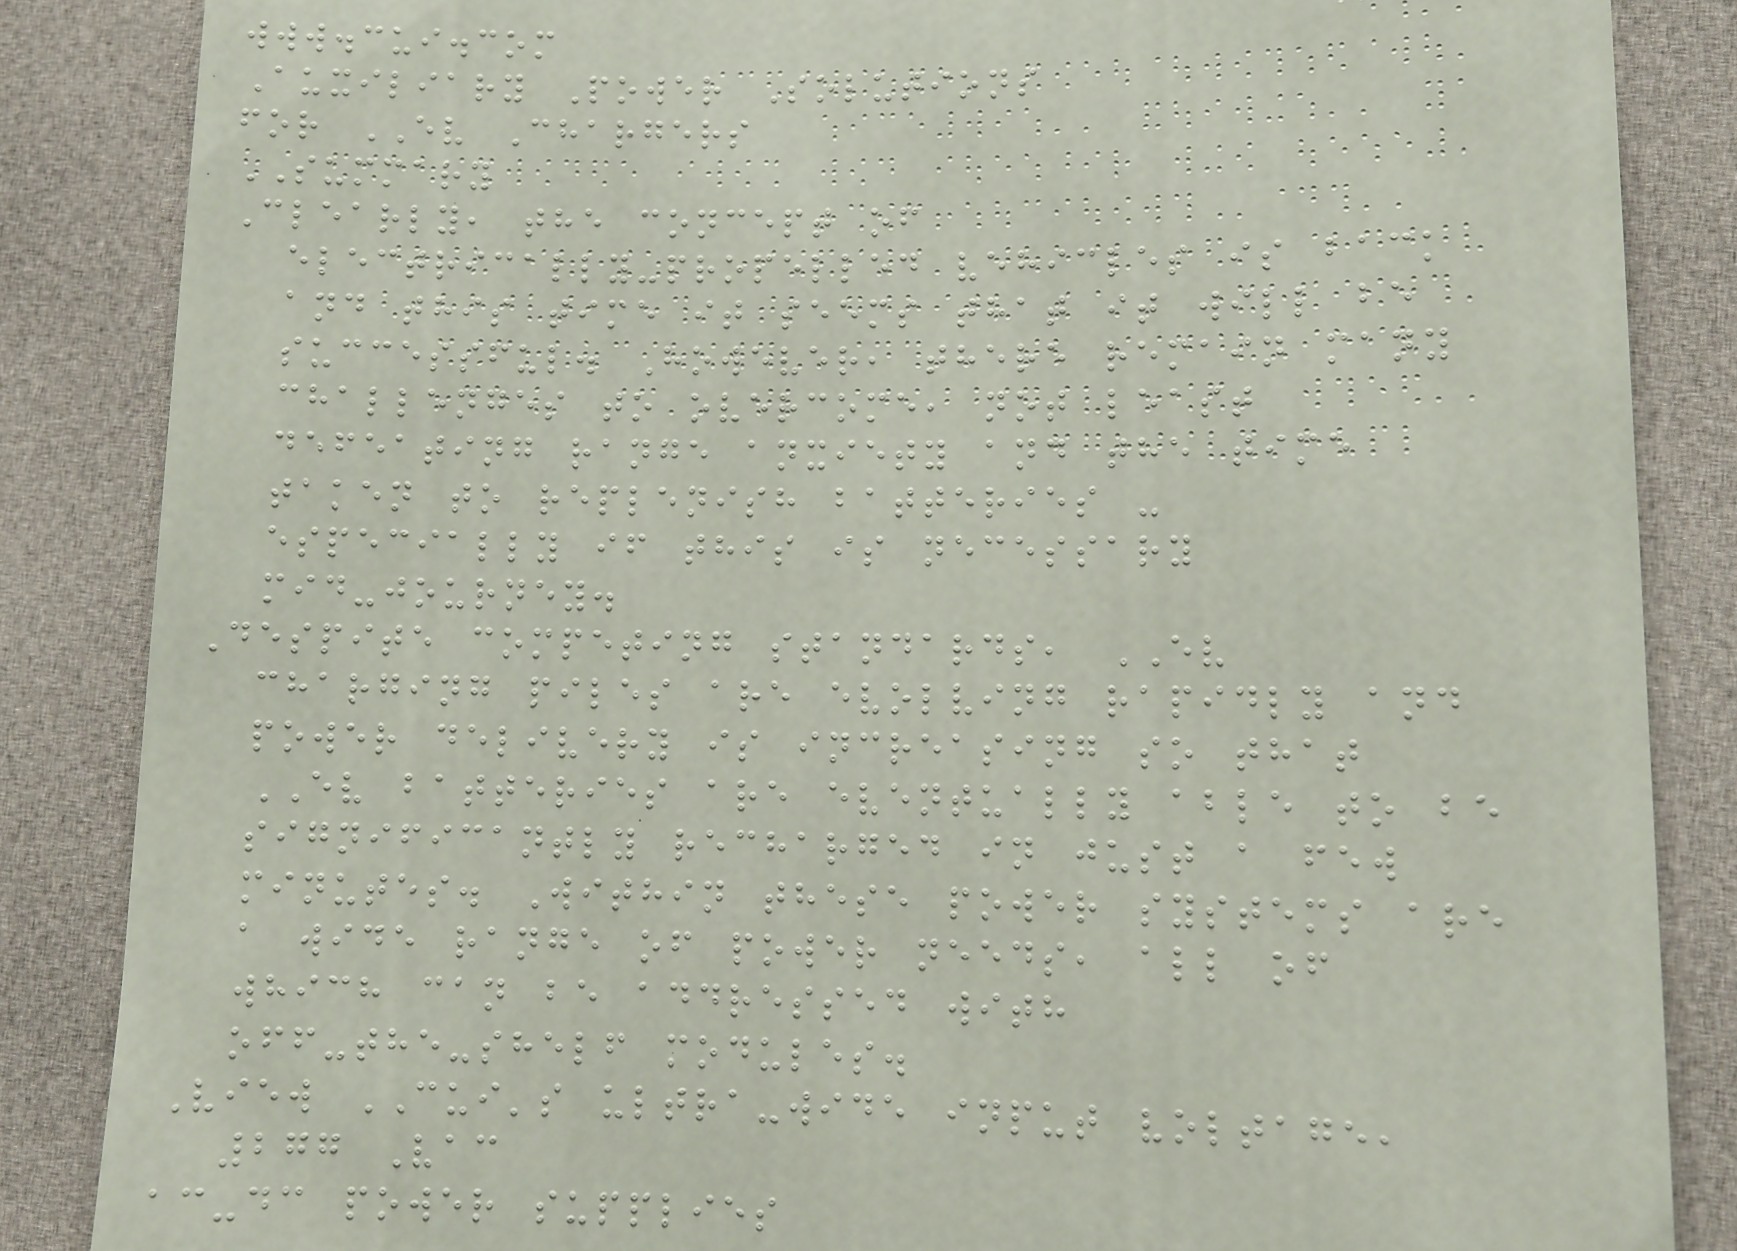www.cui.com
Auxiliary Power Solutions
for EV Chargers
SUMMARY
Clearly, the concept of
electrically-propelled vehicles is back
and this time it seems that it will be
successful. However, there remain many
challenges to overcome, not least
defeating range anxiety and the time
taken to replenish batteries -
especially if this is necessary
mid-journey.
Despite competing standards, EV
charging piles are evolving rapidly and
power delivery is increasing so that
EV batteries are eventually able to be
significantly recharged in just a few
minutes. Within these power systems are
a wide range of power needs, all of
which can be addressed with
off-the-shelf modules.
View CUI's ultra-wide input voltage,
277 Vac
ac-dc power supplies
